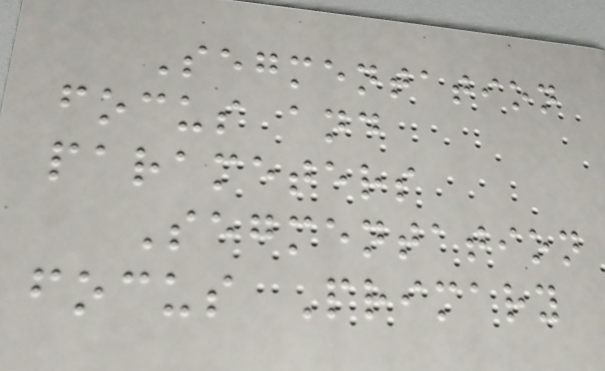Segmentation
focus and
parameters
Segmentation
focus Primary
